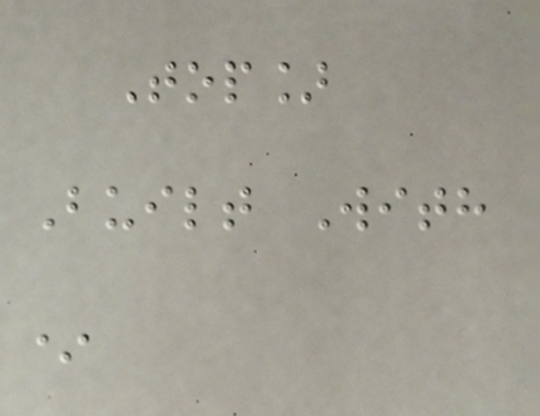Top]
Built With
*
